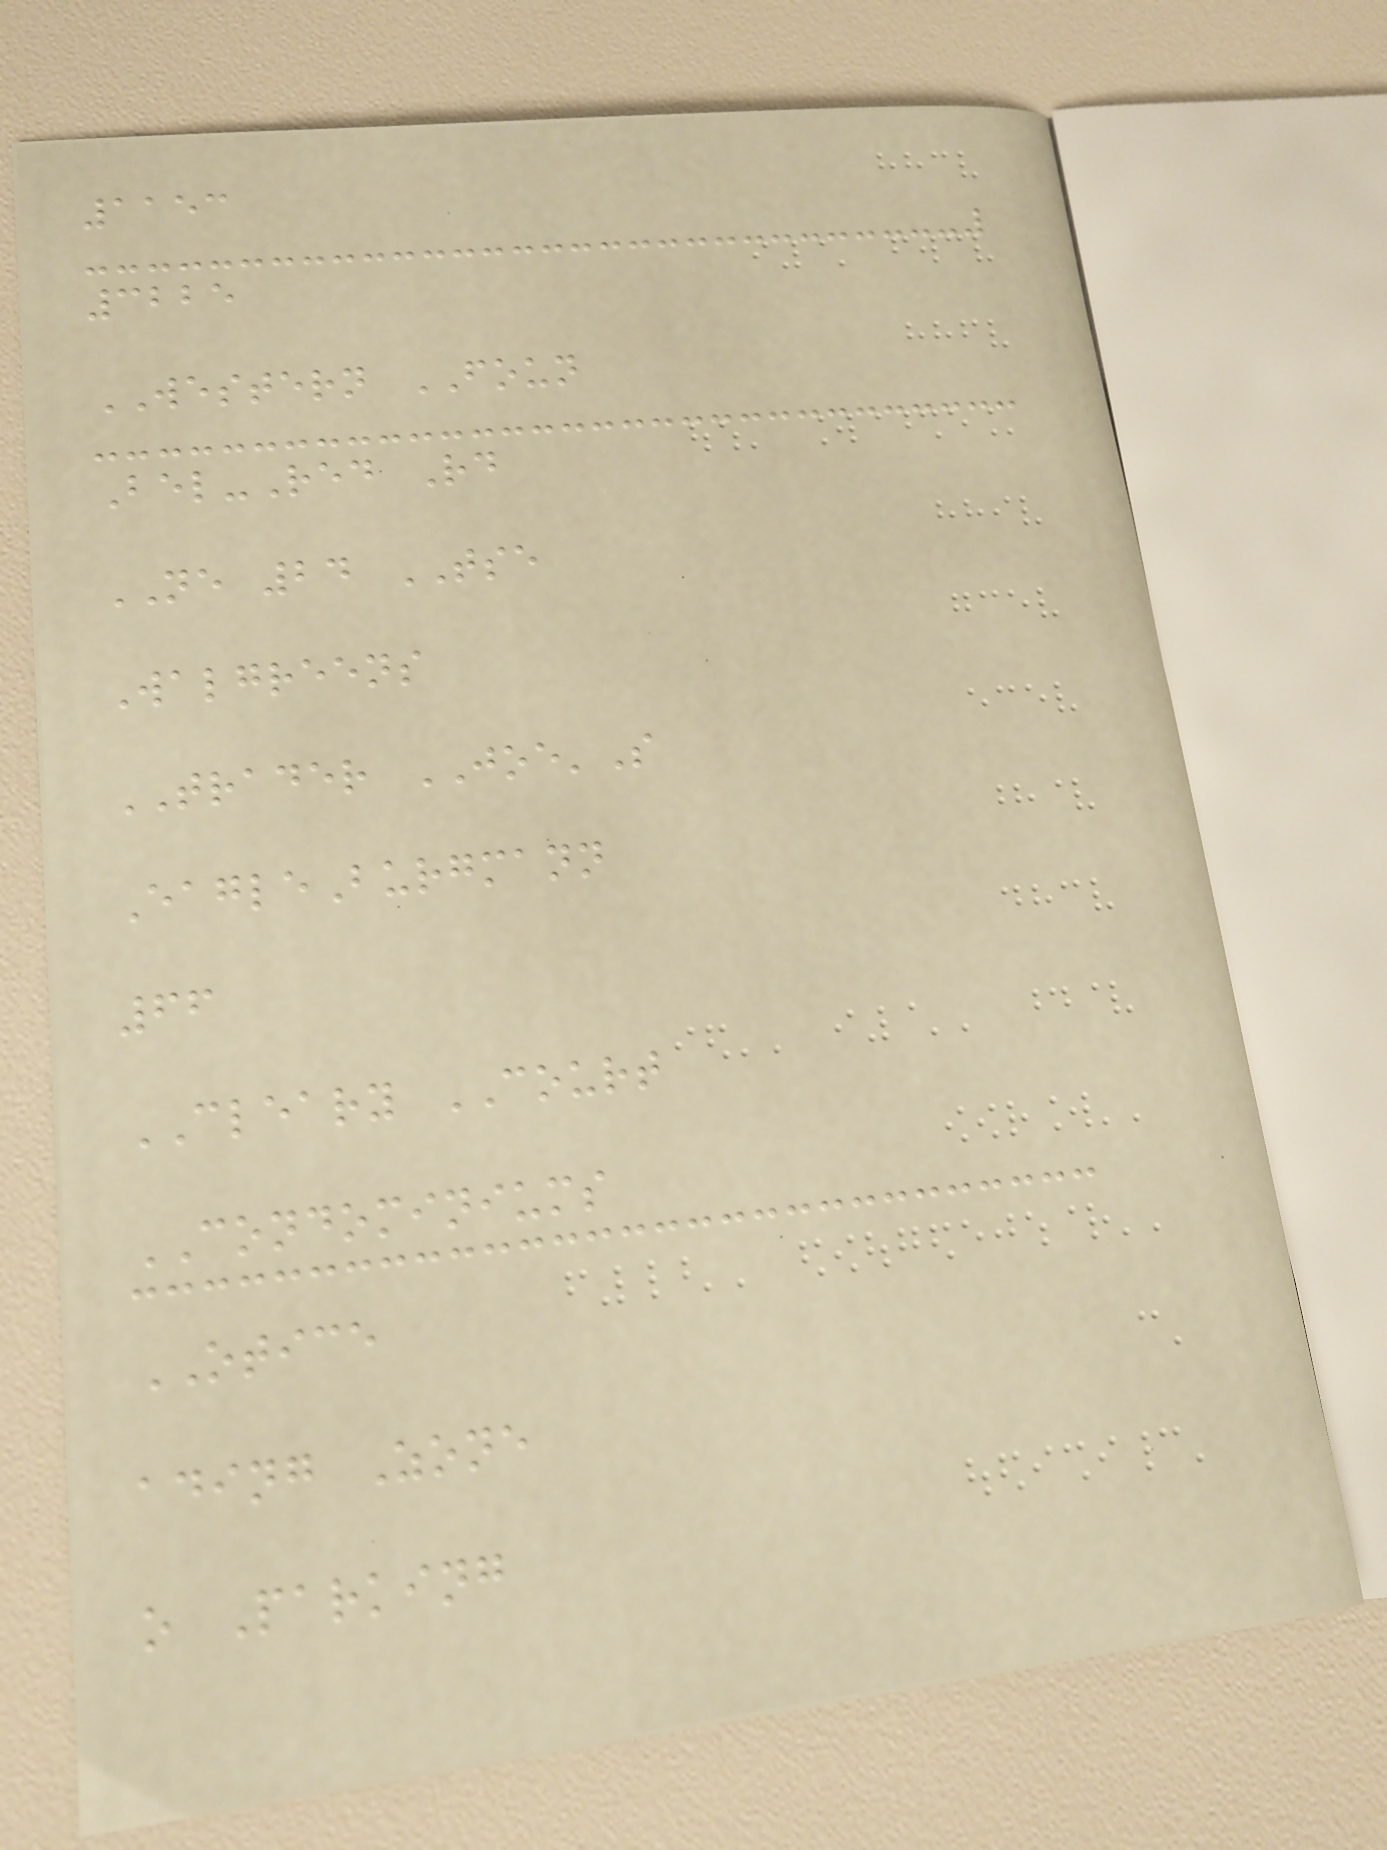1153
3225
WESTERN FOUN
Bel-Red Rd
NE 24 TSE
Walgreens
TRADER JOE'S
EagleBurgmann
66
CLEARY COURT
CONDOMINIUMS
OTICE
ading Zone
o Parking
